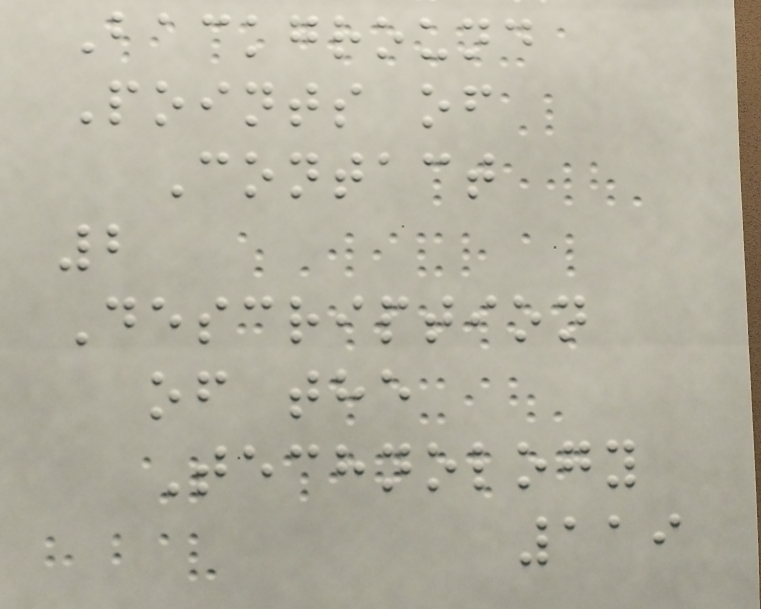Background
Points of
Contact
2
Description
of the
Technology
119
